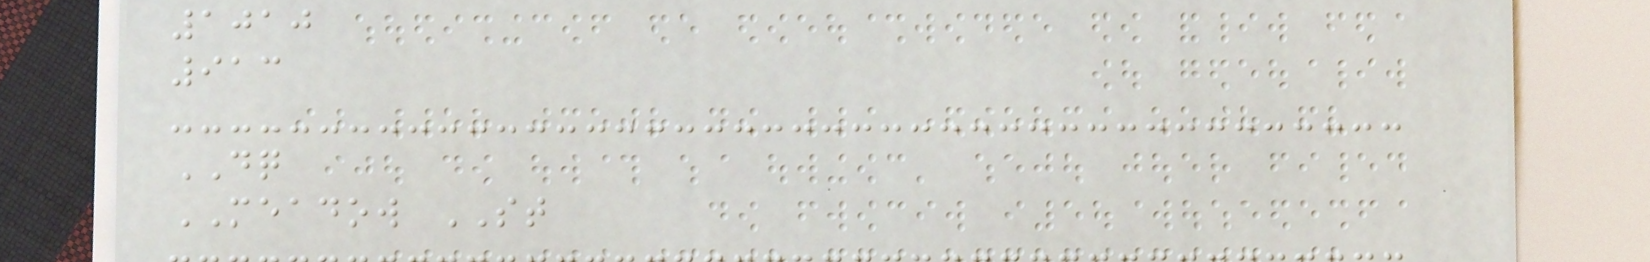1010
913
DQ
MEADOW ST
